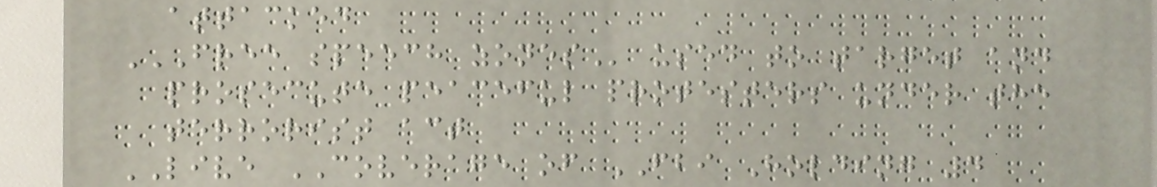attacked
FREE SPEECH ZONES used to target and
prosecute peaceful protesters under the
terrorist act
LIVE COVERAGE of FBI Holding 4
